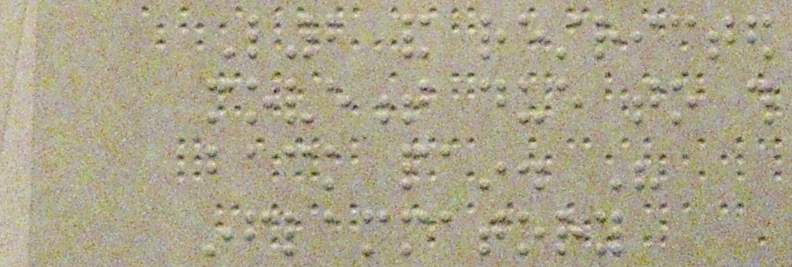L2 and restricted
movement due to this
back pain. His
inflammatory
